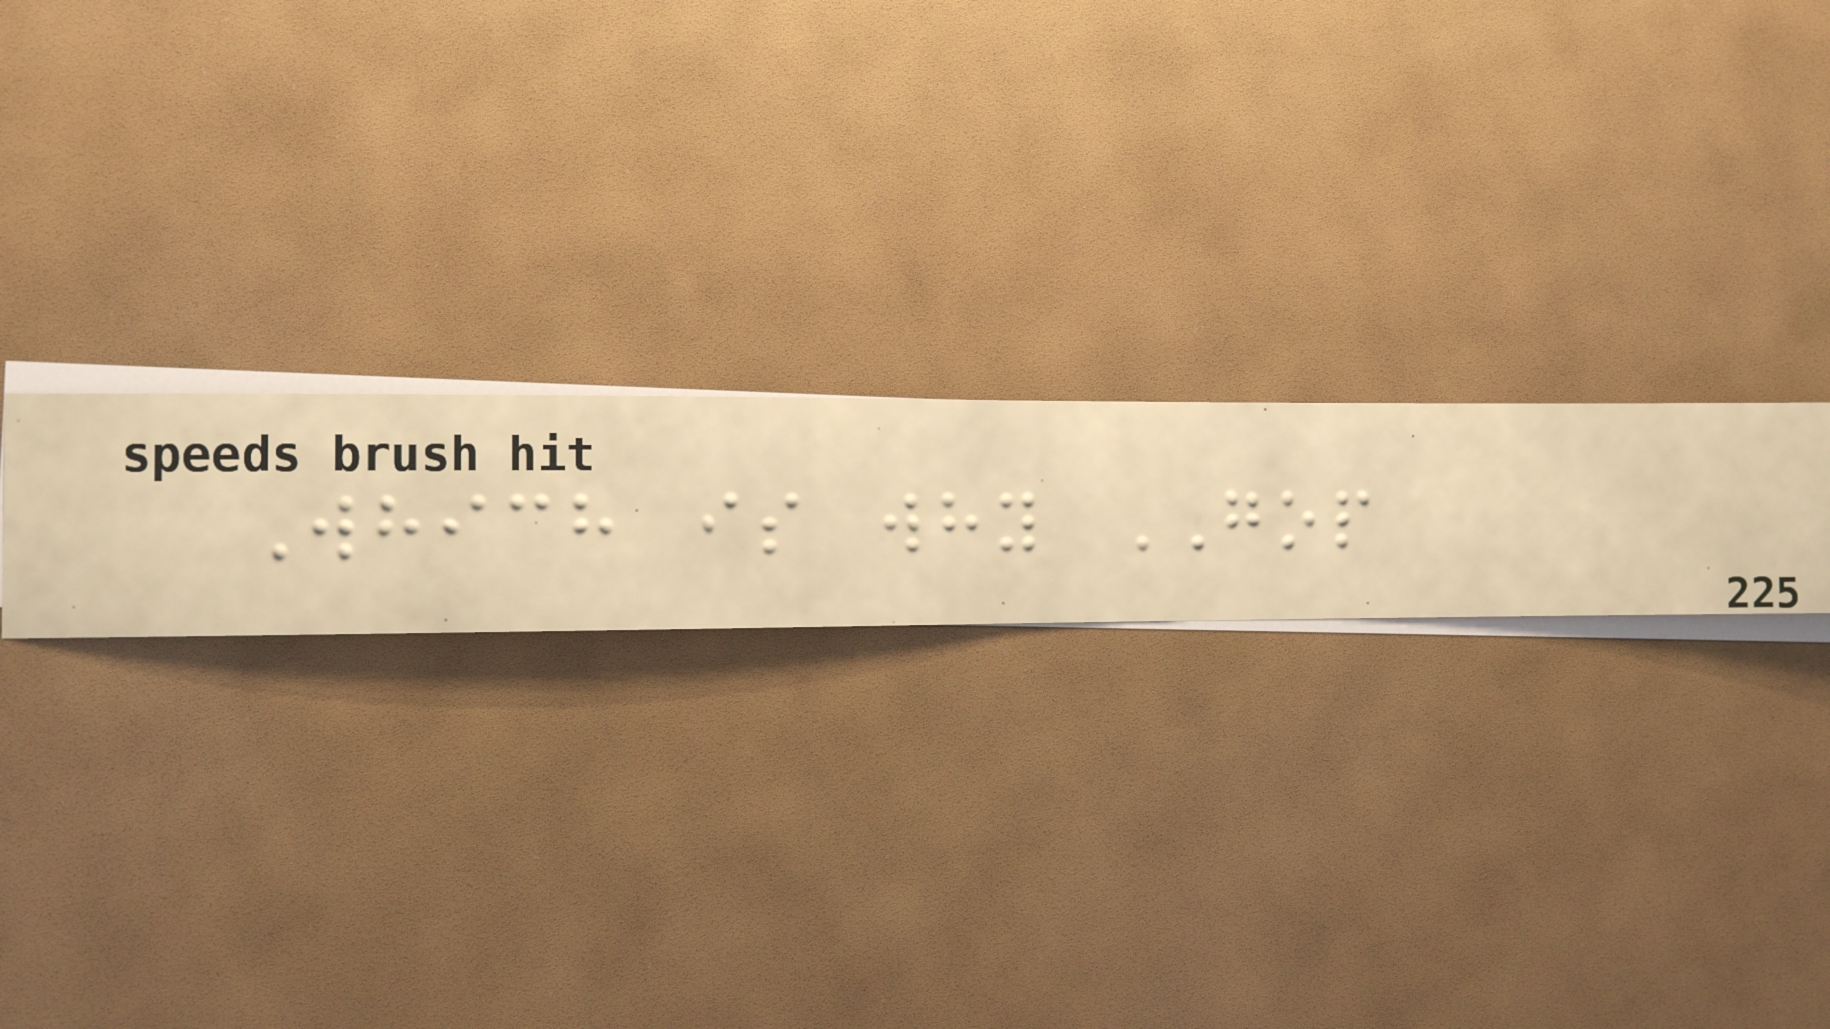Which is why GOP
